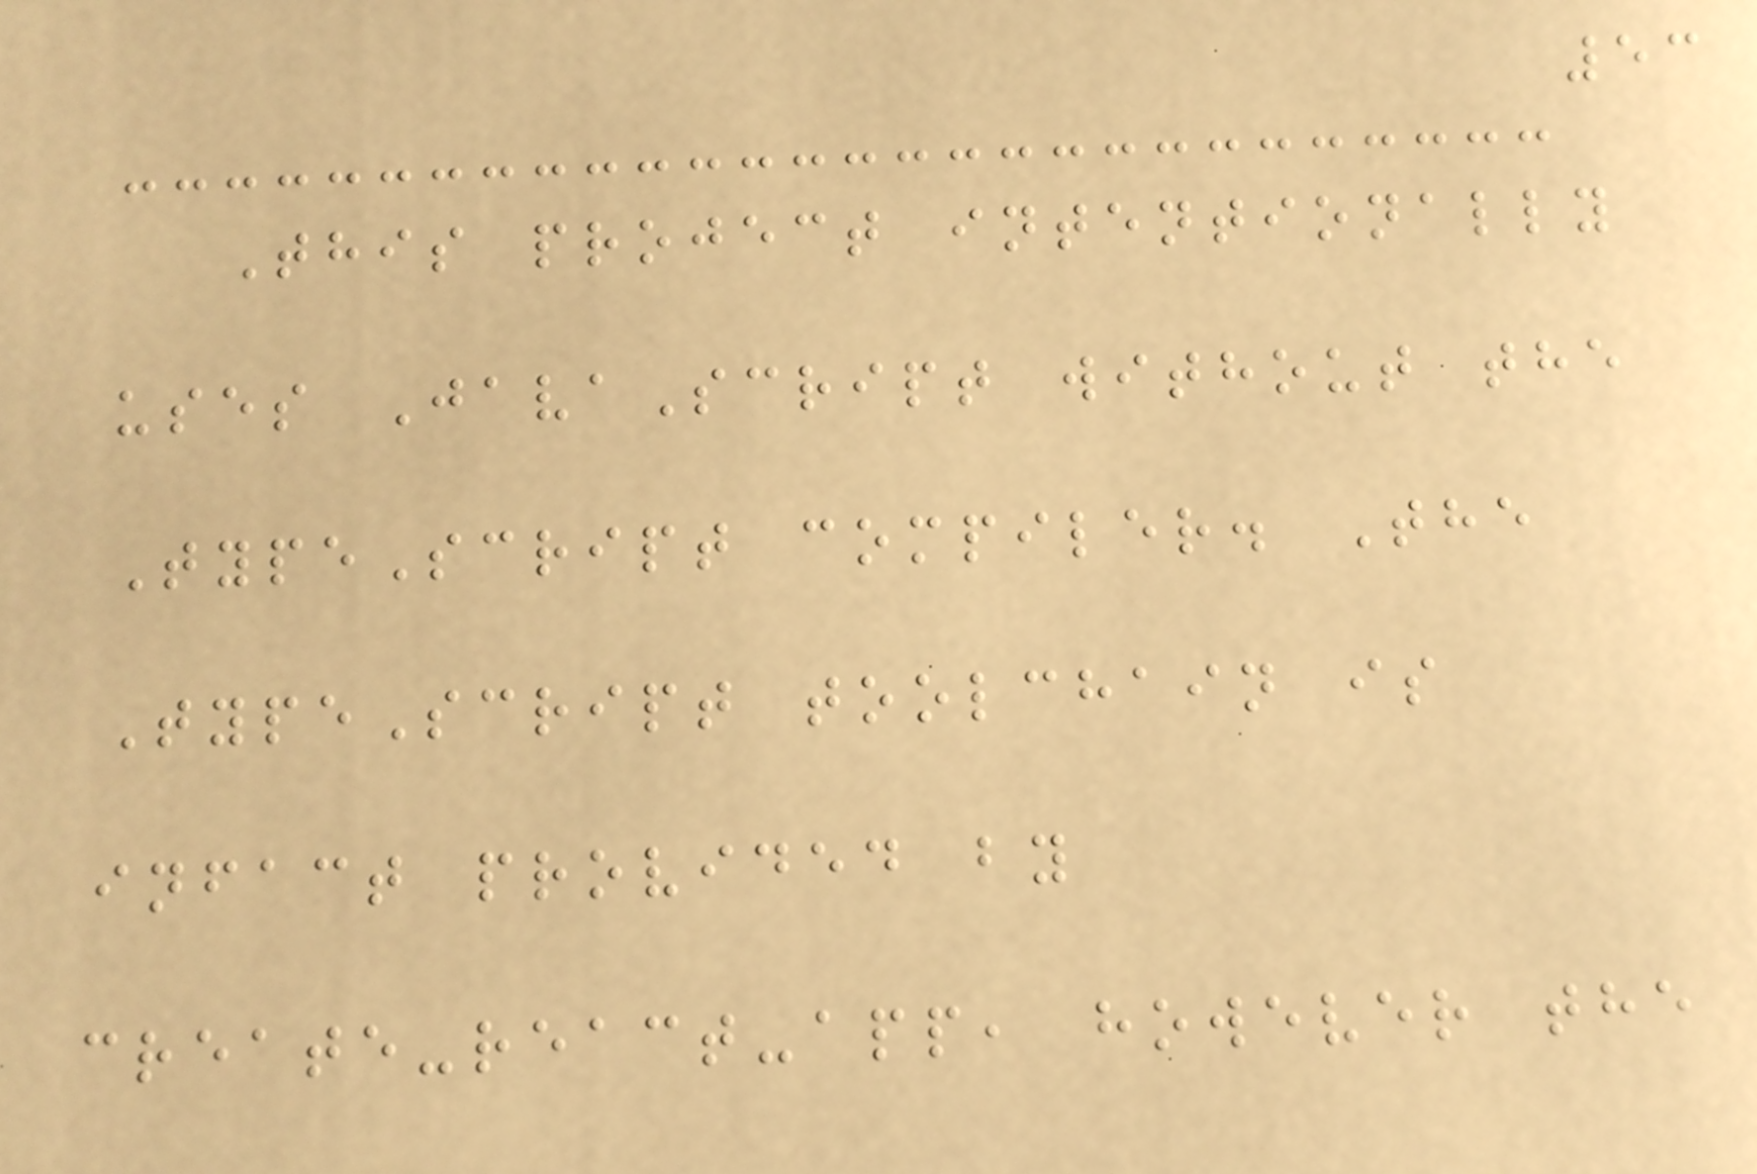53
This project intentionally
uses JavaScript without the
TypeScript compiler. The
TypeScript toolchain is
infact provided by
create-react-app, however the
